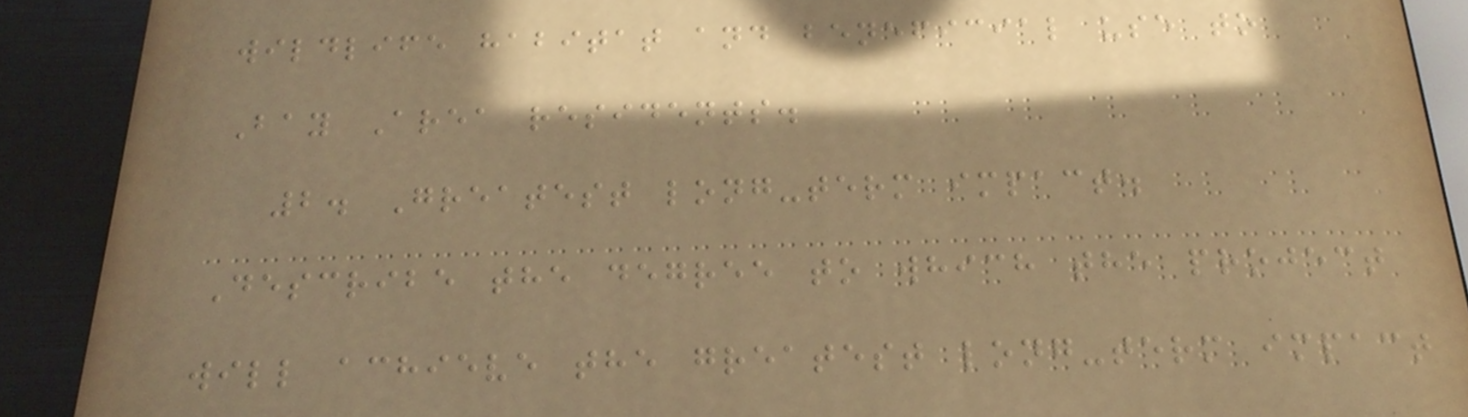wildlife habitat and beneficial use to
Bay Area residents.
2. Greatest long-term impact.
Describe the degree to which the project
will achieve the greatest long-term impact
